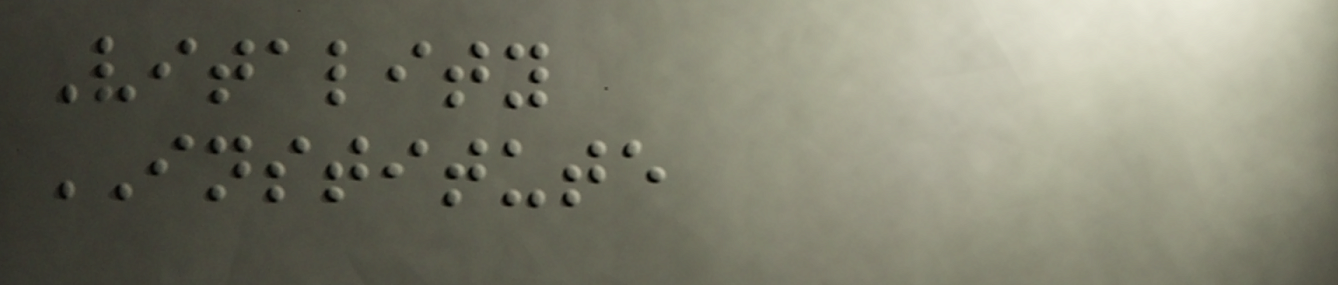Vitality
INSTITUTE
